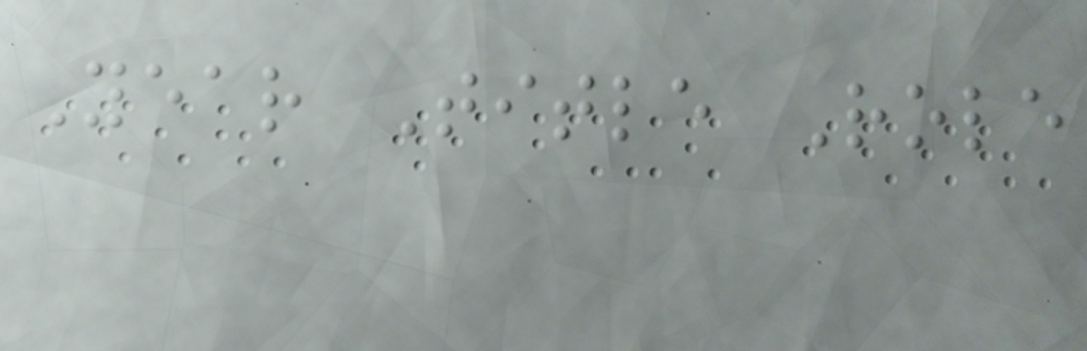Year Title Role
